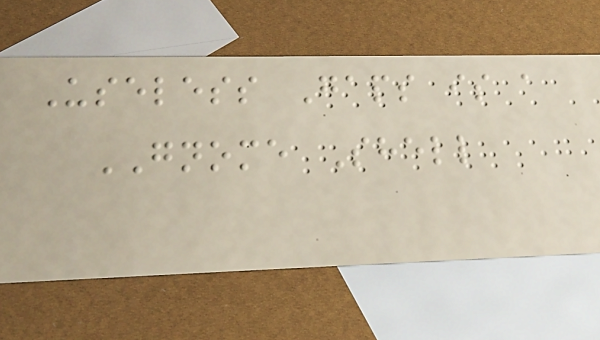Useless Gaps is a
GNOME Shell
